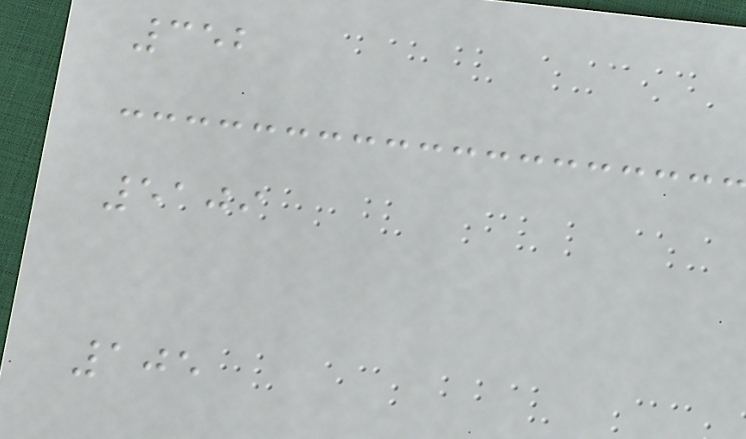352
5109
105
